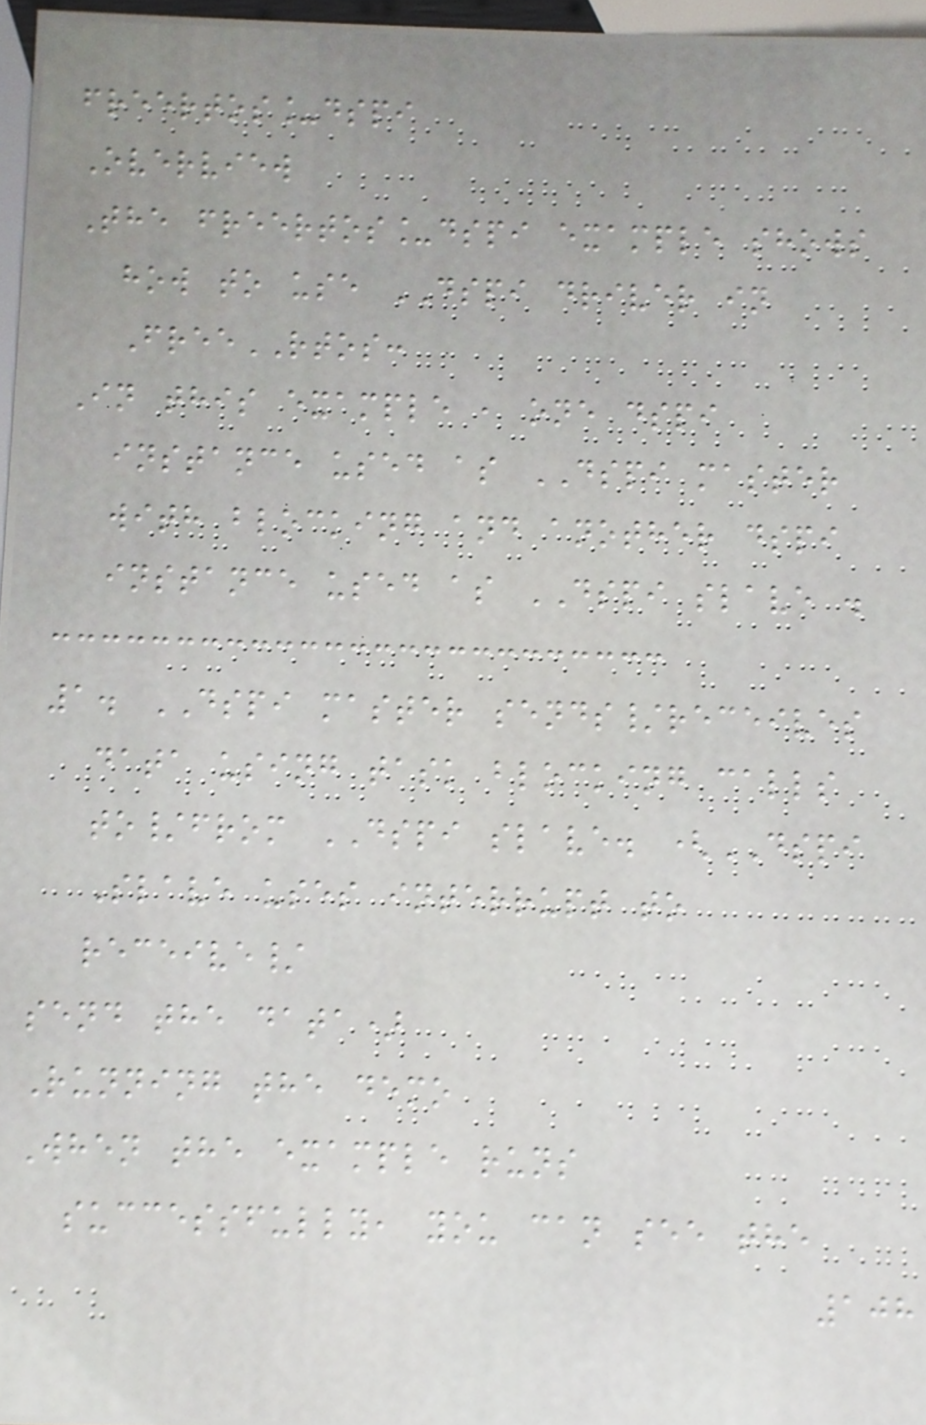freertos_dspi
Overview
The freertos_dspi example shows
how to use DSPI driver in
FreeRTOS:
In this example , one dspi
instance used as DSPI master
with blocking and another dspi
instance used as DSPI slave .
1. DSPI master sends/receives
data using task blocking calls
to/from DSPI slave. (DSPI
Slave uses interrupt to
receive/
send the data)
Running the demo
When the example runs
successfully, you can see the
108
